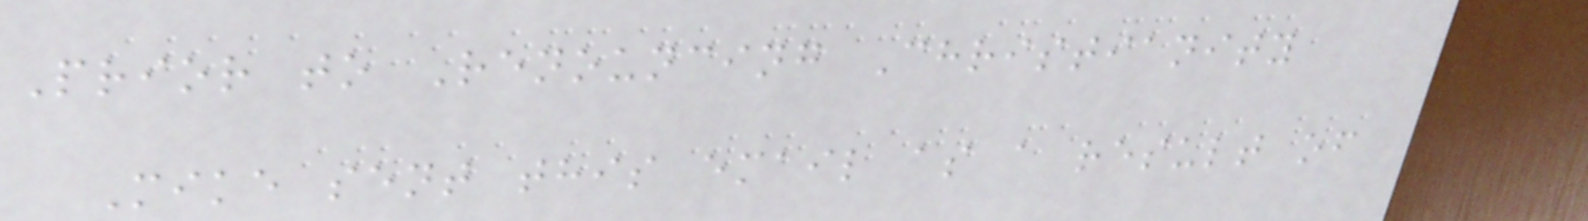Prior to Renouncing Christianity
Mike sent this email as a result of
